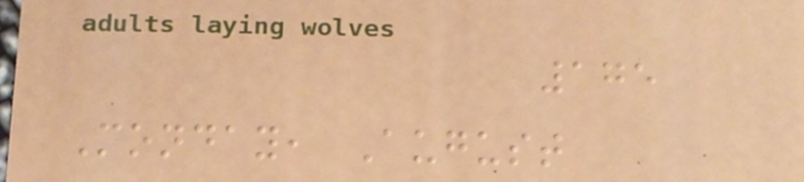175
Monday, August
